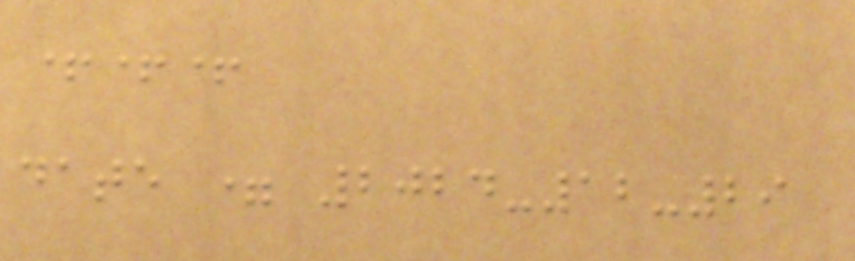+++
date = 2024-12-29
